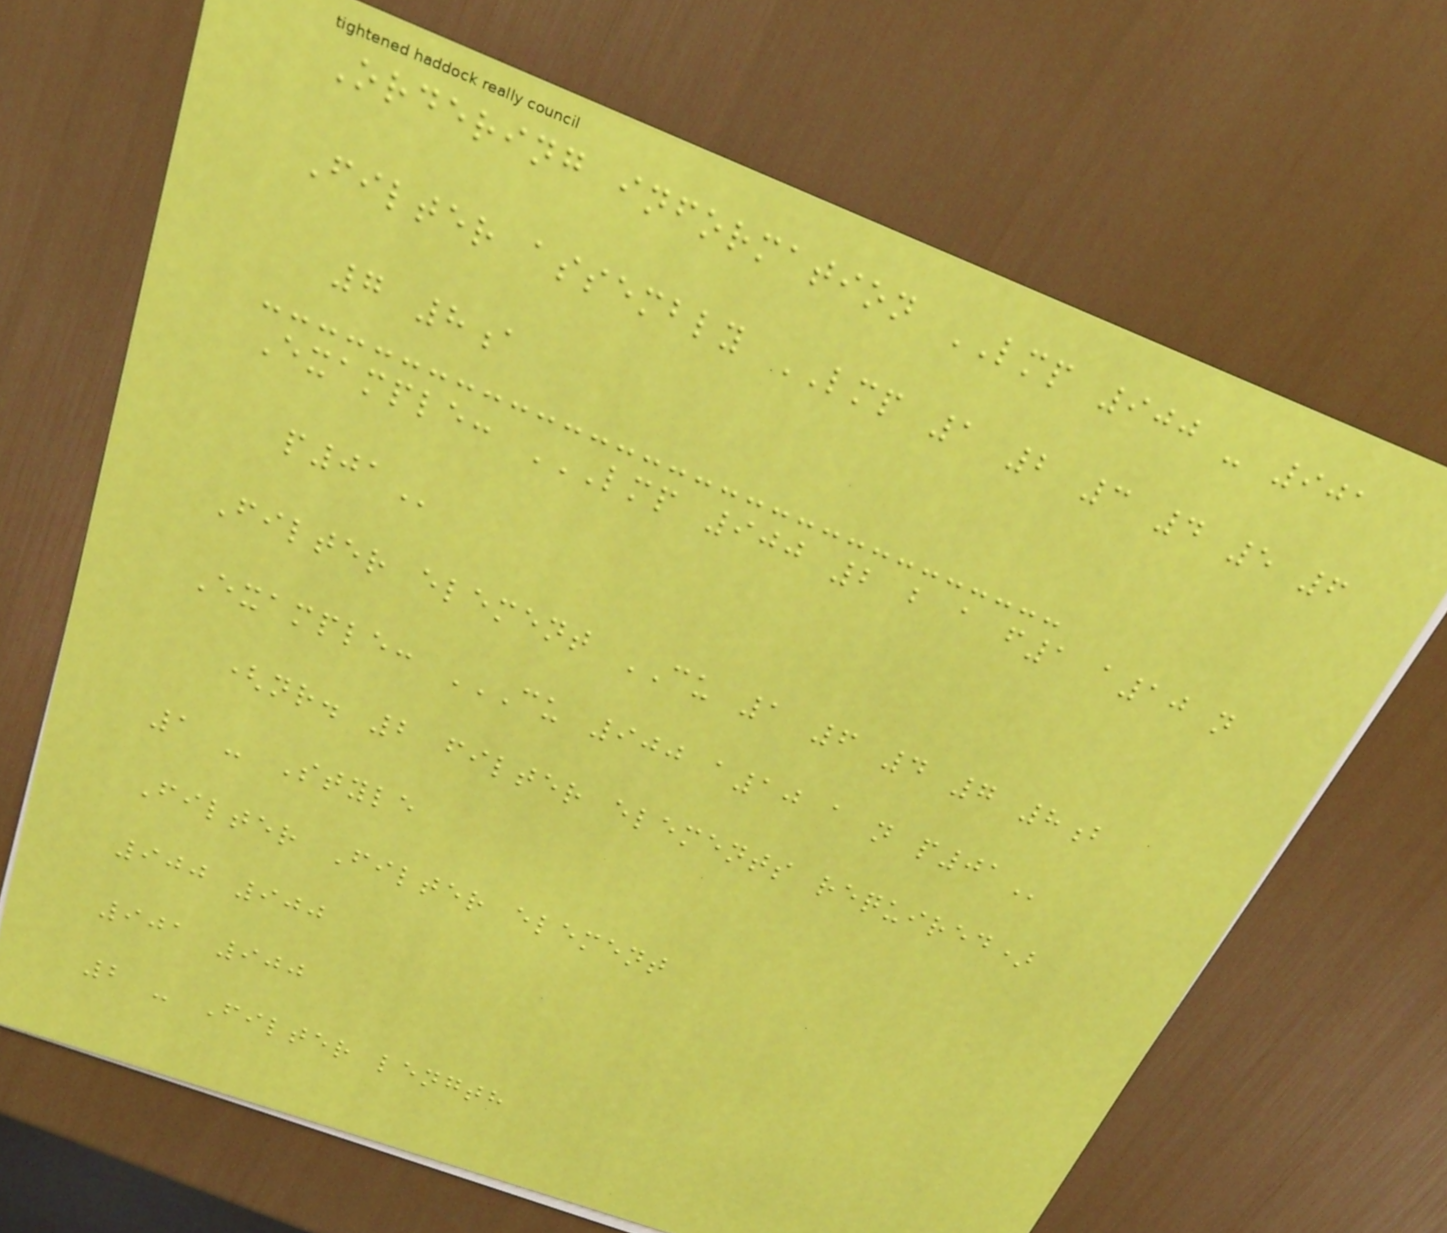Ordering information LMP 900 - 901
Filter assembly LMP 1 2 3 4 5 6
7 8a
Example: LMP 900 2 B A F1 A10 N
P01
Filter element CU 1 6 4 7 8b
Example: CU 900 A10 A N P01
(nr. 2 filter elements required)
1 - Style
Filter Filter element
900 900
901 900
2 - Filter length
